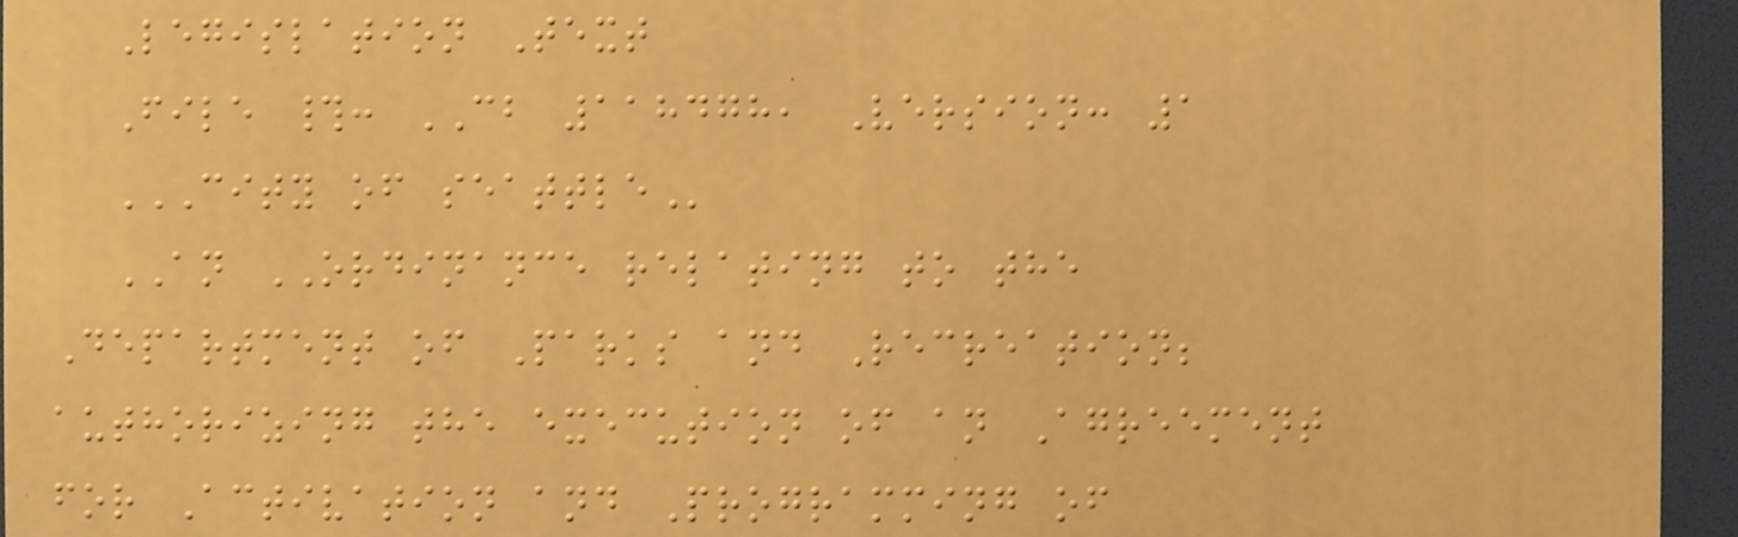Legislation Text
File #: CB 118478, Version: 1
CITY OF SEATTLE
AN ORDINANCE relating to the
Department of Parks and Recreation;
authorizing the execution of an Agreement
for Activation and Programming of
